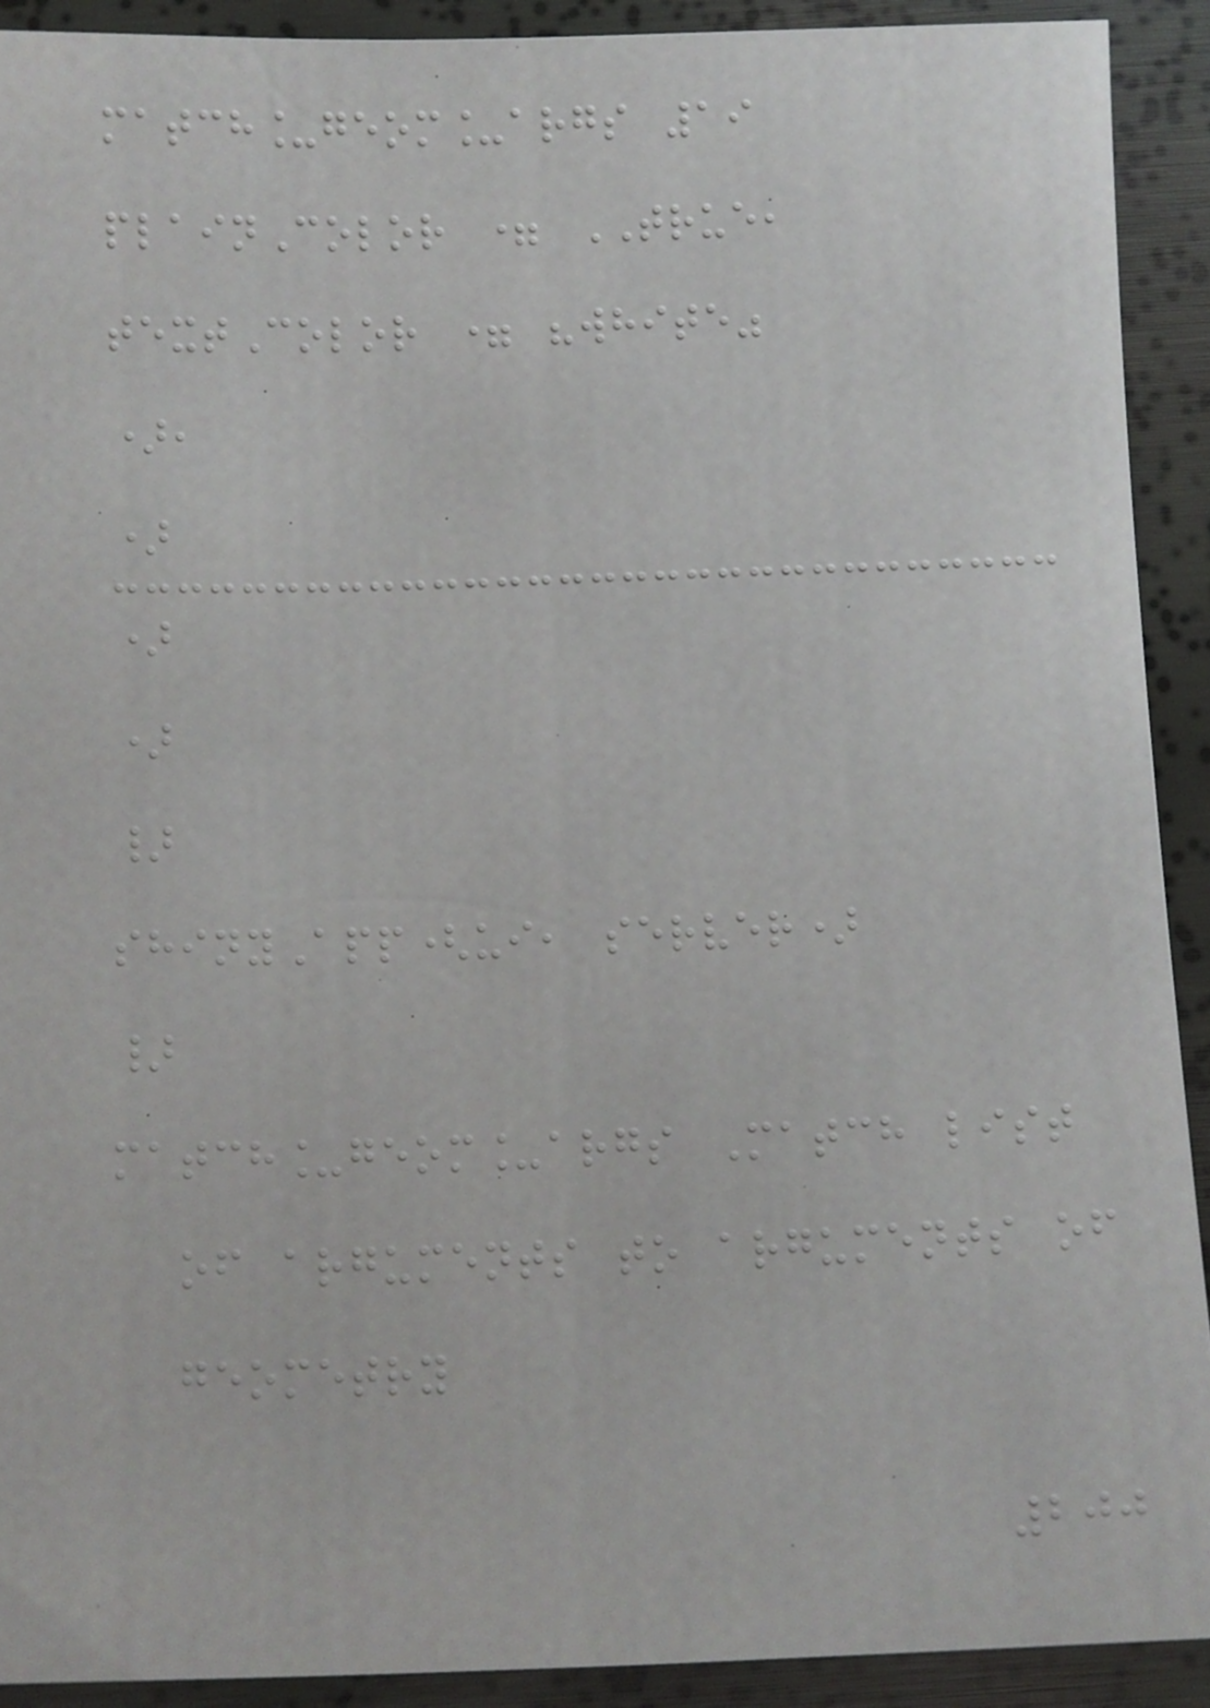match_geom_args 19
plainColor = TRUE,
textColor = "white"
),
)
)
)
}
shinyApp(ui, server)
}
match_geom_args Match list
of arguments to arguments of
geometry
200
